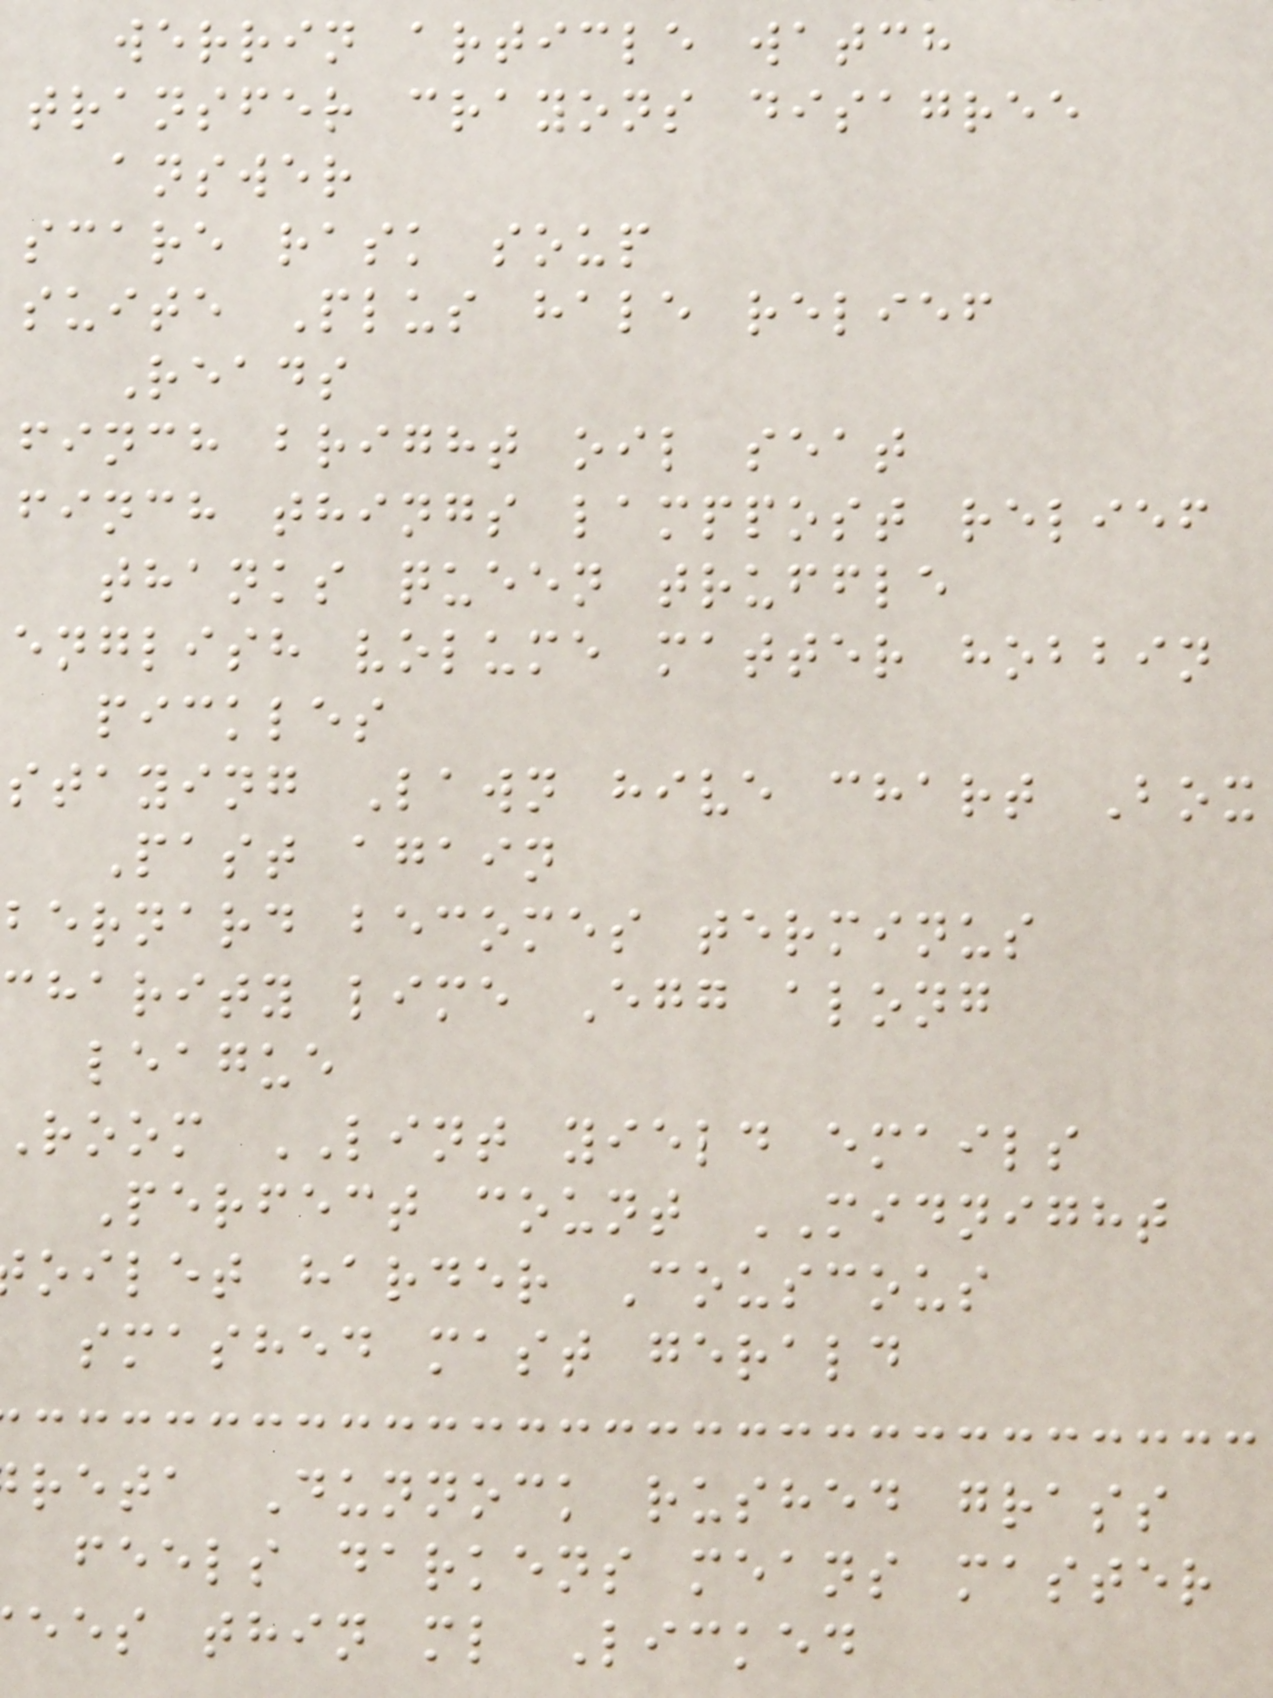werrin article watch
transfer crayons disagree
answer
scare rask soup
suite Plus hale relief
Reads
finch bright oil seat
finch things lamppost relief
thanks queen truffle
english volume matter hobbin
pickles
staying Lawn hive chart Box
Past again
bernard becomes terminus
charity lime Egg along
league
room LINT yield emails
Perfect count MIDNIGHT
oilet harder Couscous
smashed mast gerald
reta Dunnock rushed grass
feels darkens means master
ees thin ml Licked
